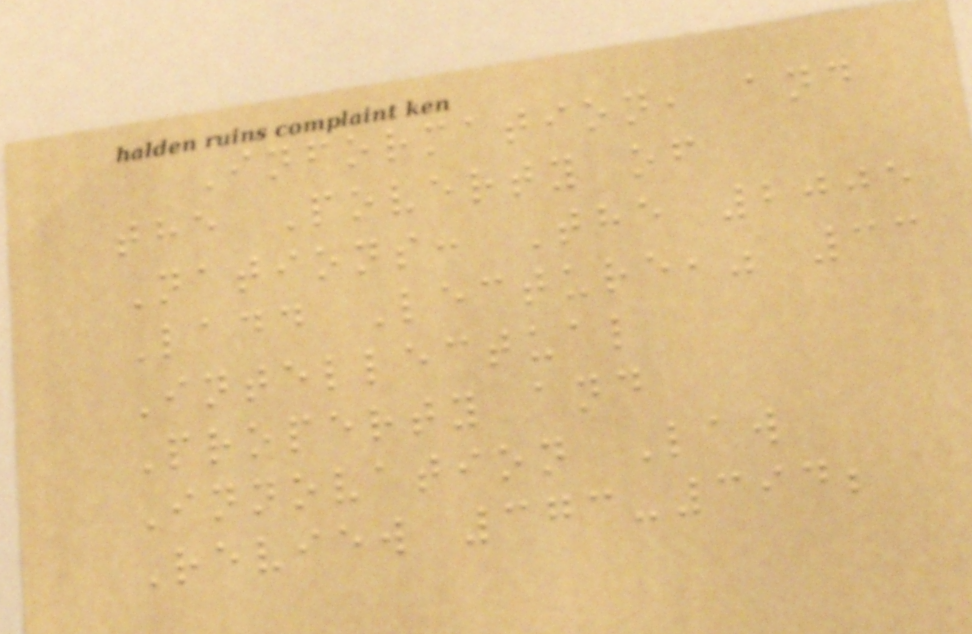Information, and
the Poverty of
Nations: The 2005
Ladd Lecture," 33
Intellectual
Property and
Innovation Law
Review 373-394;
